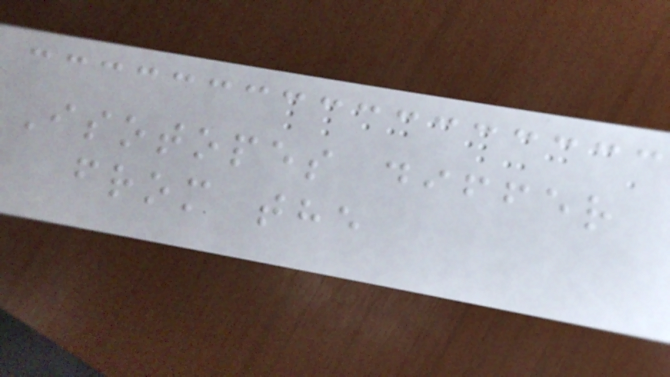Isotopes differ
from the
